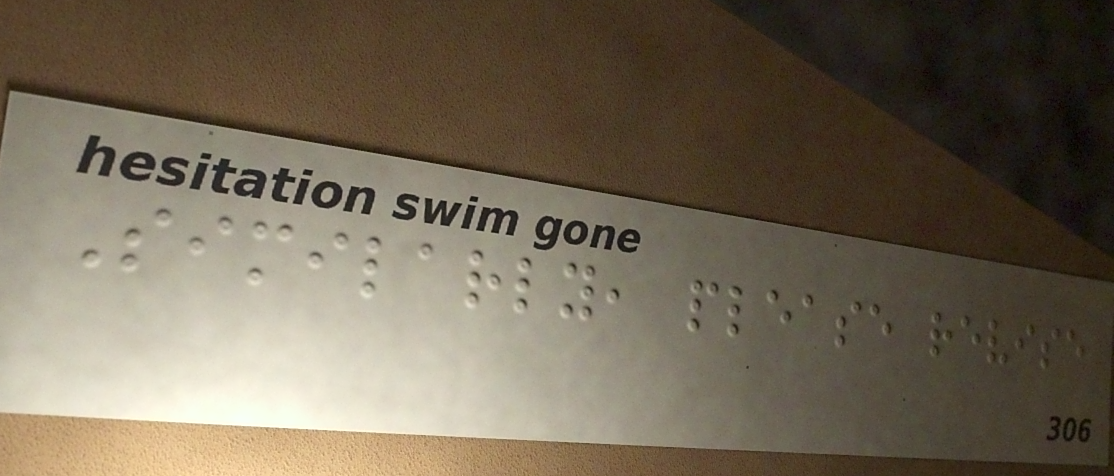Similarly, please revise
